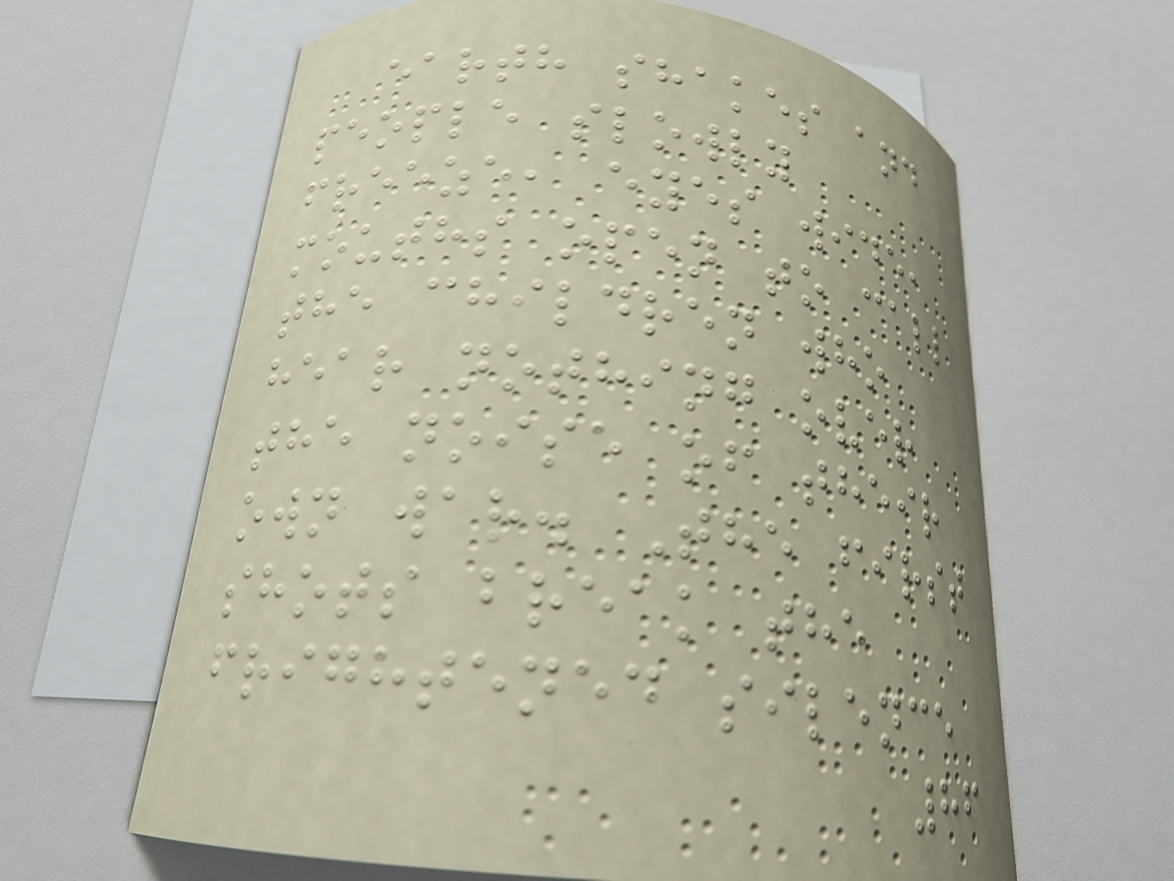earth shakes and
people slowly
freeze, eyes wide,
mouths open to call
the children who
hear nothing over
the noise of their
own war. The first
shots break the
frightened silence
86
